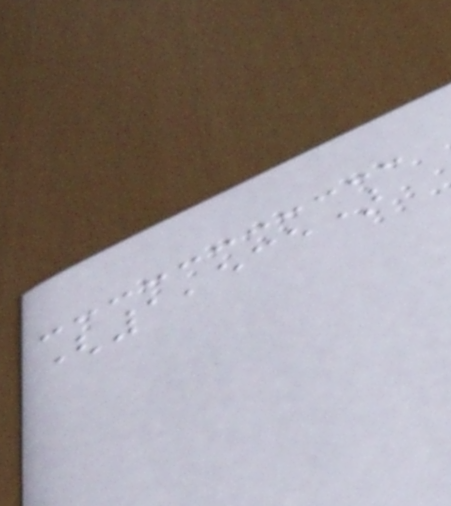(1,535)
